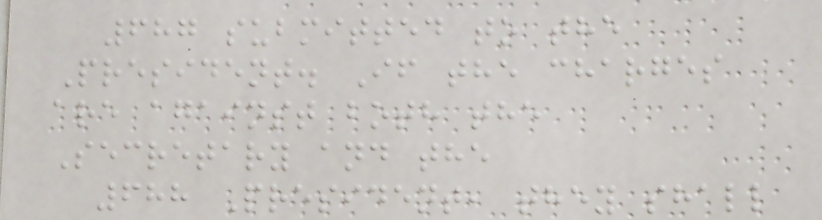687 submitted to the
President. If the charges
are against both the
Secretary and the
688 President, they shall
